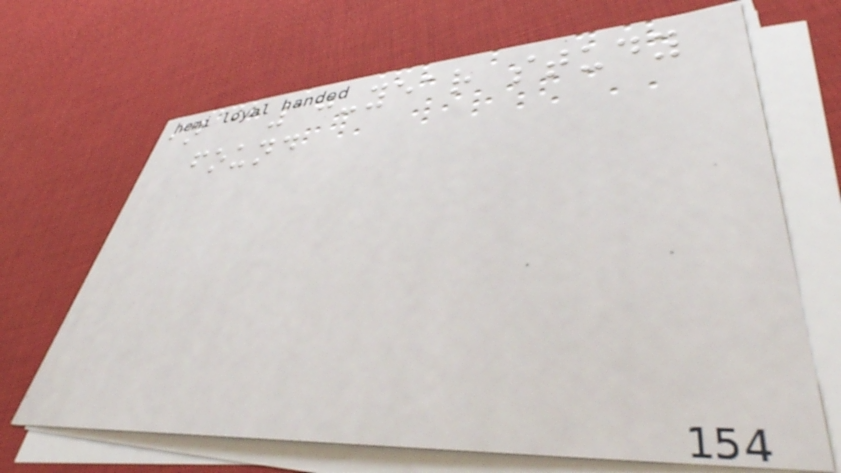in a 10-year study
found
